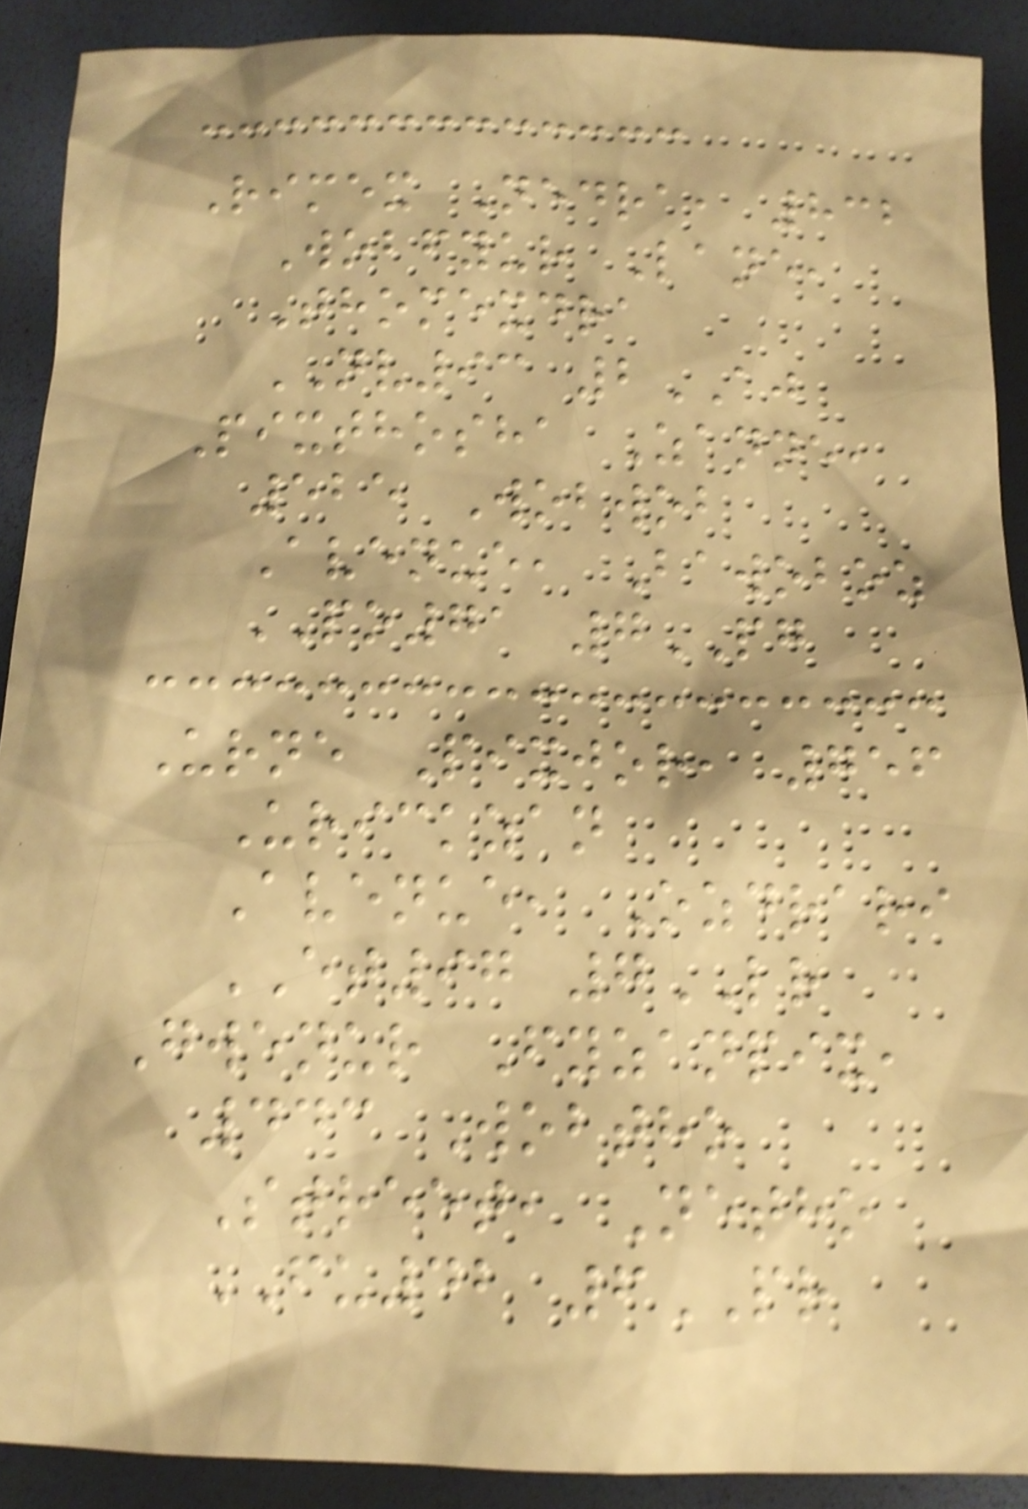Rimex Nedra, 832
Wobfyur Lane,
Thomexdra
NV93 2AJ
Pixthosha Zanne,
525 Wobwob
Avenue, Bawoboz
PO71 7PG
Urne Pixjor, 756
Urickzan
Avenue, Ozdrari
ET97 7LR
Gwenur Fyzanpix,
443 Wobtho
Street, Netho
FU42 6PR
